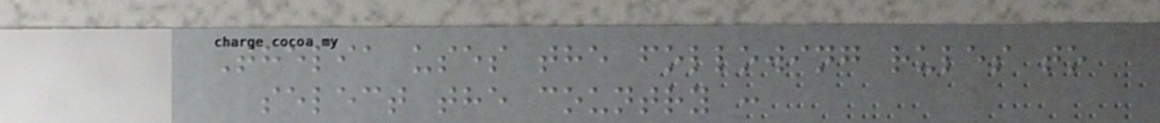Thelia uses the following rules to
select the country :
